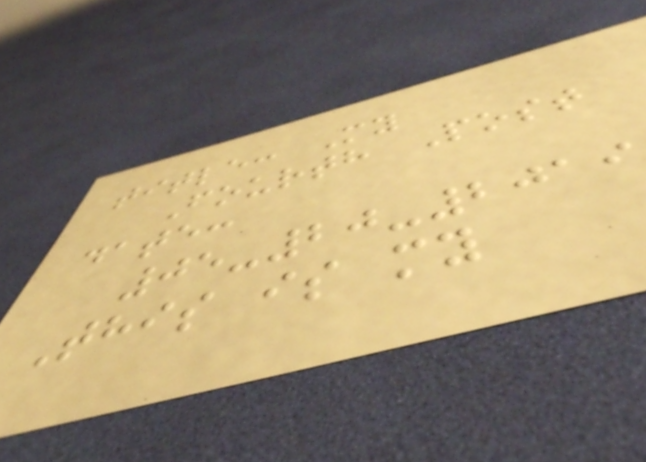title: My
Fourth Post
date:
05-20-2019
This is my
